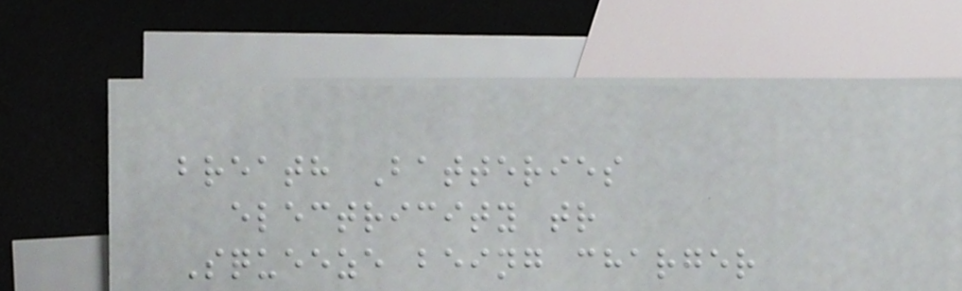breath Batteries
electricity tr
Squeeze being charger
